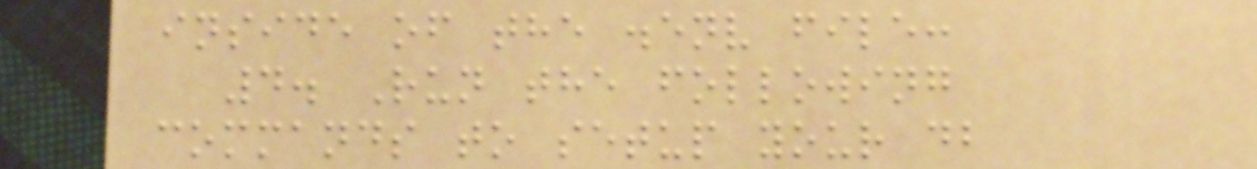inside of the .env file:
4. Run the following
commands to setup your db
